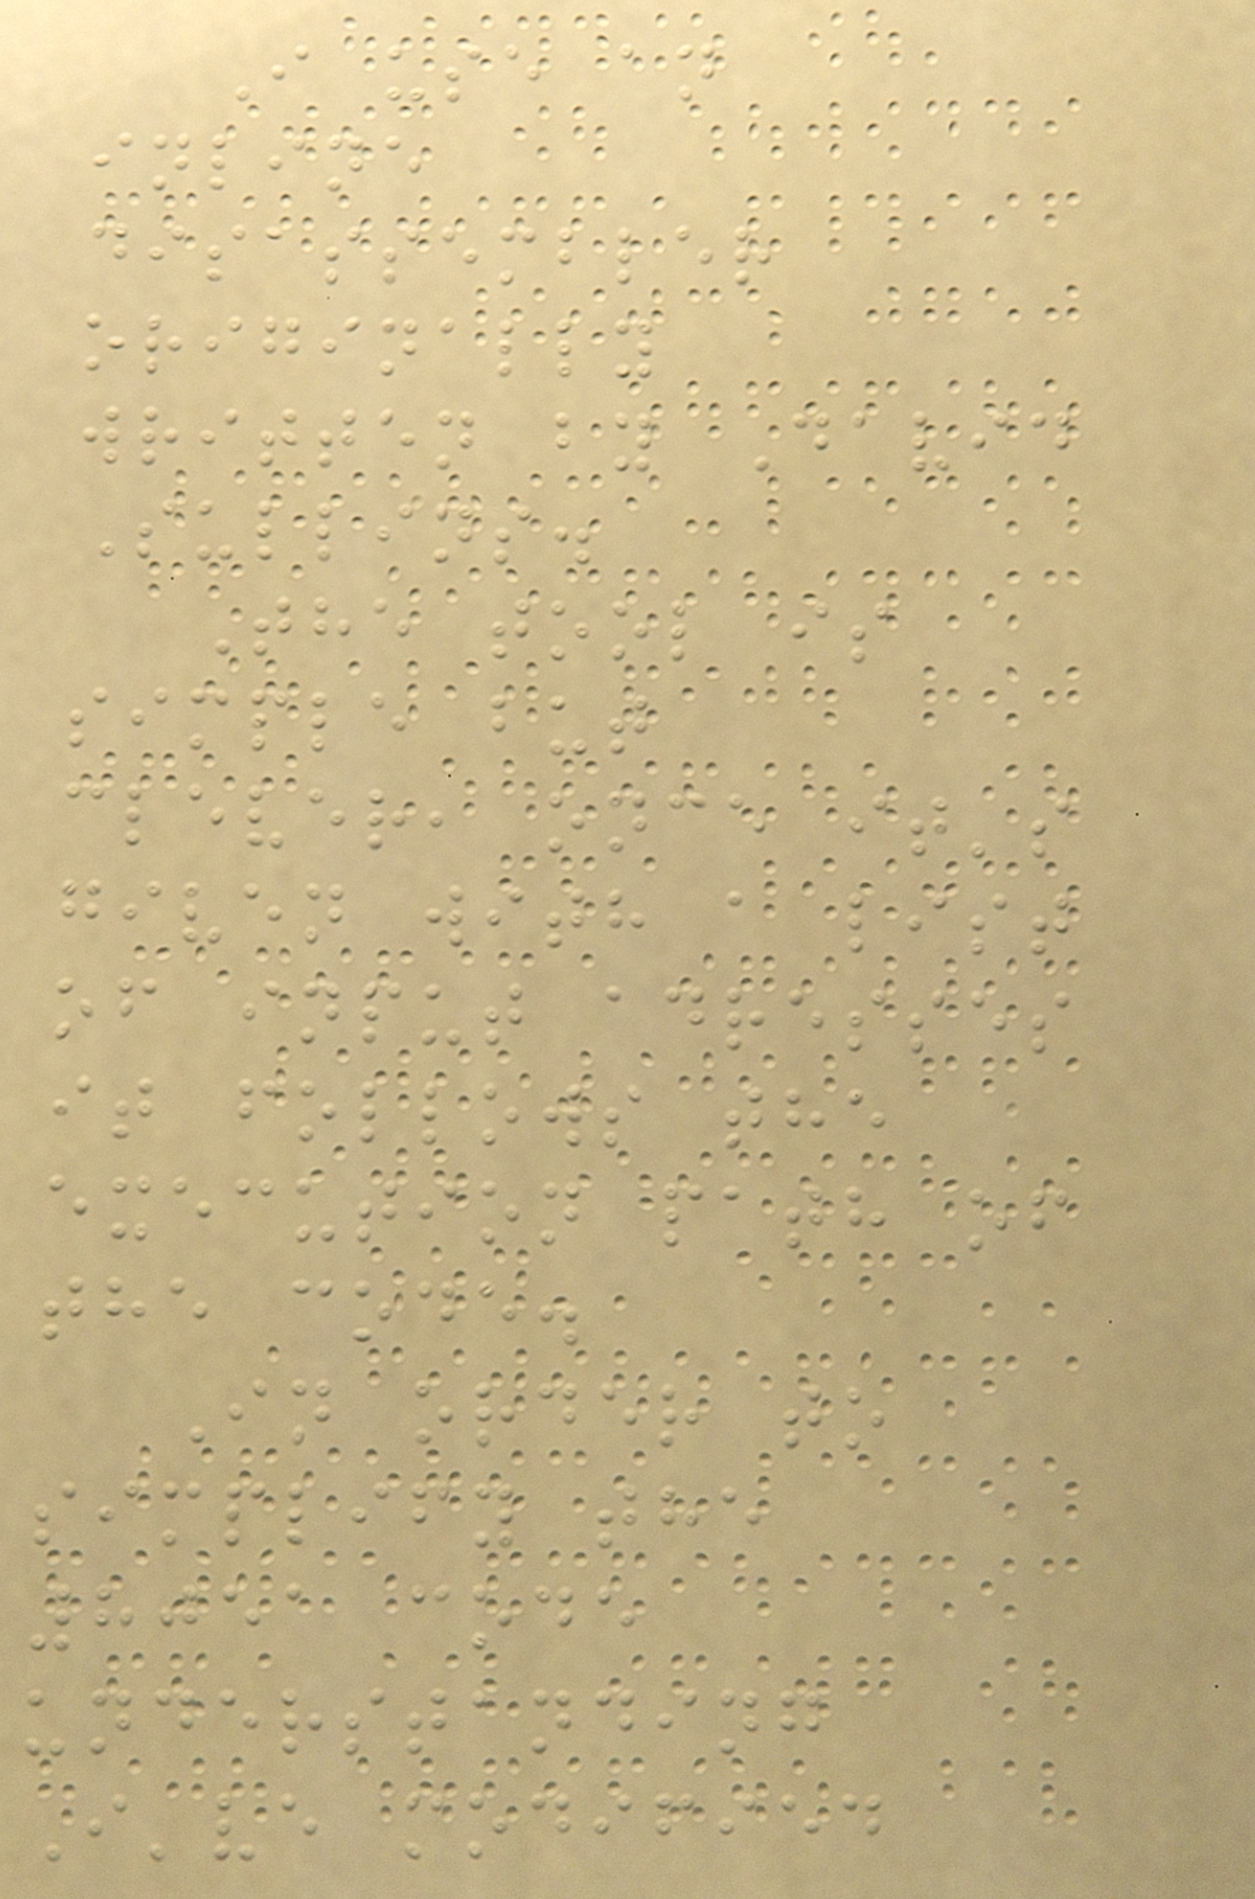I use an
inline
disassembler
originally
written by David
Sullins.
The tool is
simple but
clever, once it's
given with a list
of input adresses
it follows the
execution path of
the code.
In order to
simplify the
8051 code
understanding
I've modified
